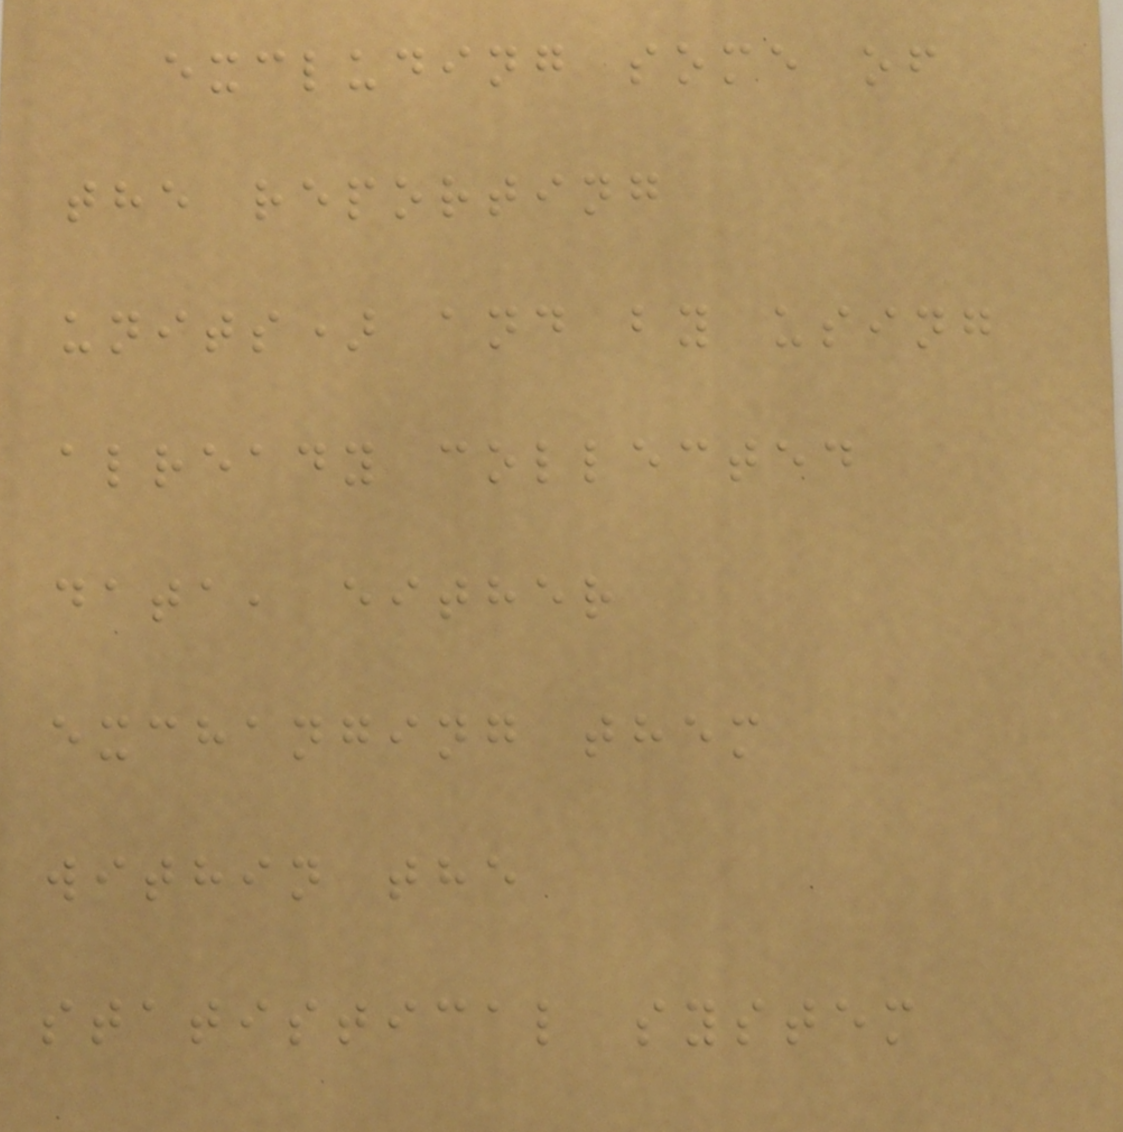excluding some of
the reporting
units) and by using
already collected
data, either
exchanging them
within the
statistical system
